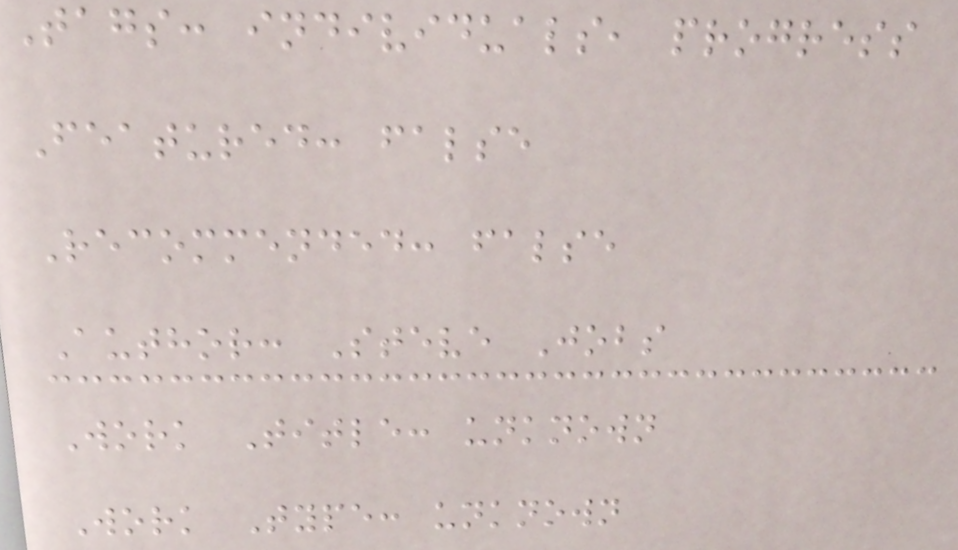Tags: individuals, progress
Featured: false
Recommended: false
Author: Steve Jobs
Work Title: unknown
Work Type: unknown
